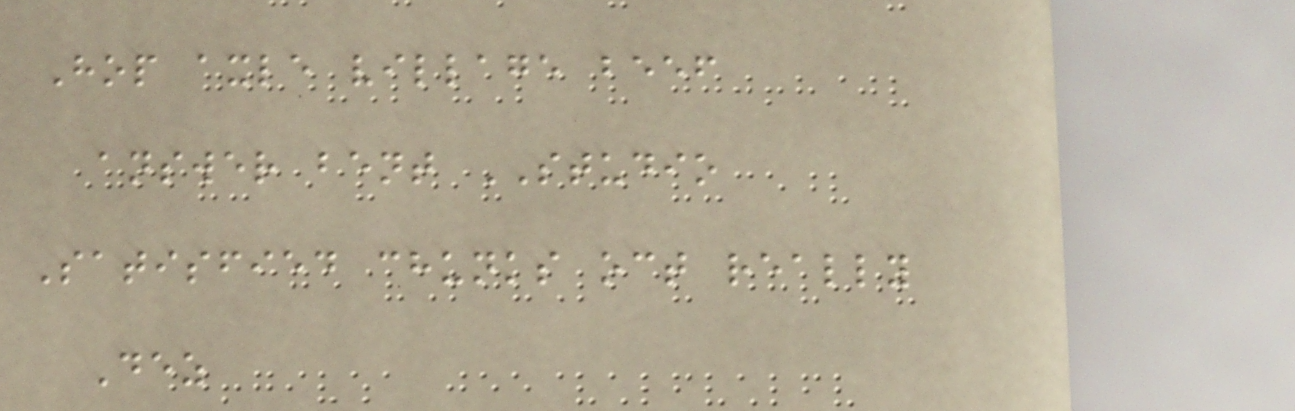Hop axle village beef
answer bent STUDIO
Satisfied chunks oct really
Dez
